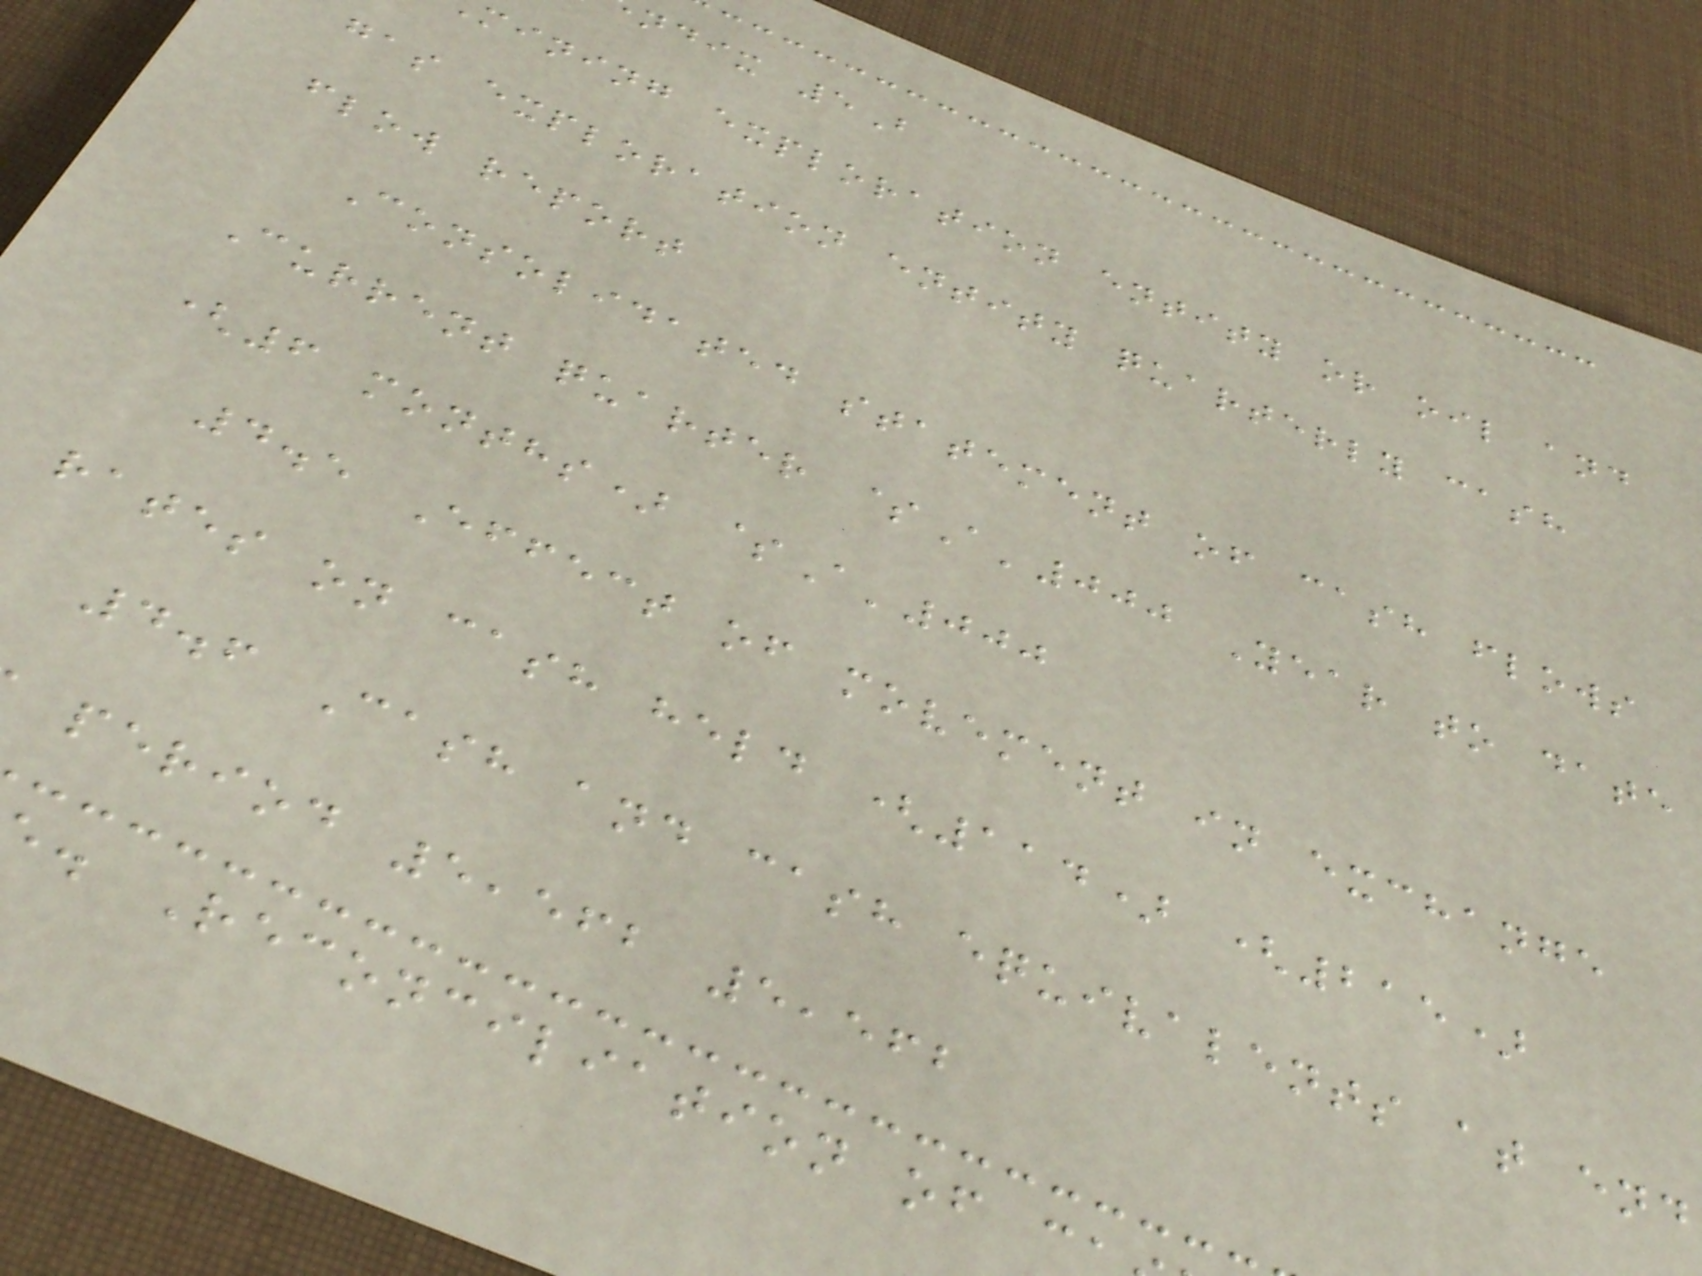ndix 5B
mining exploration entity or oil and
gas exploration entity quarterly cash
flow report
Consolidated statement of cash flows
Current quarter $A'000 Year to date
(6 months) $A'000
4.5 Effect of movement in exchange
rates on cash held (114) (215)
4.6 Cash and cash equivalents at end
period 5,562 5,562
. Reconciliation of c
